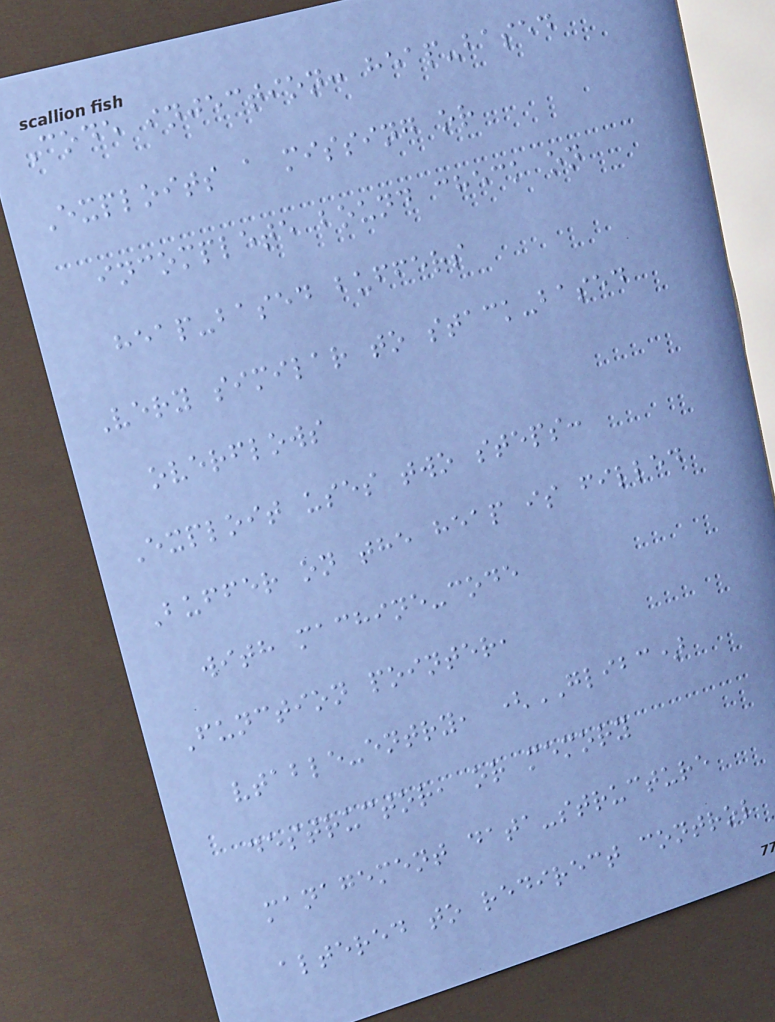Code injection: heap-based
Exploits a missing or
incomplete bound check on
heap-based buffers
Very similar to stack-based
overflows
Exploit uses two steps:
Buffer on the heap is filled
with machine-code
Function pointer,
vtable-entry, (GLIBC)
destructor, or memory
management data-structure
altered to redirect control
